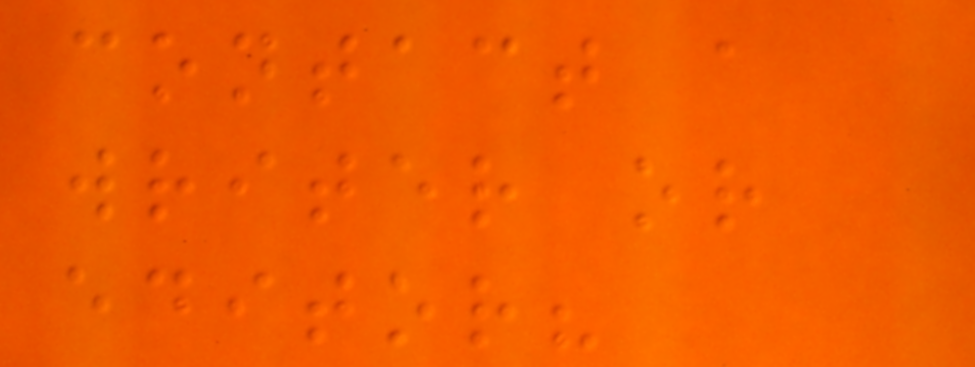contact a
writer or
editor?
